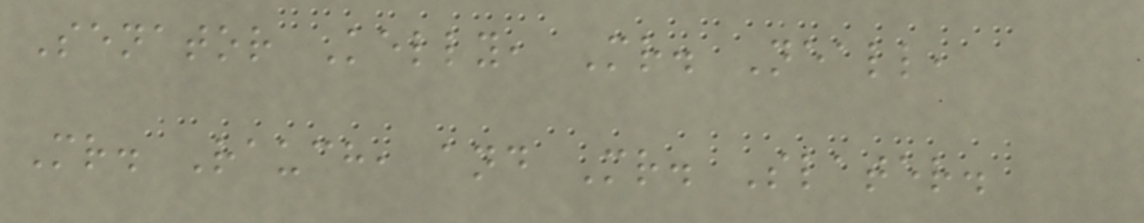Senator Kelly, Mr. Neall,
Mr. Rauch, and Mr. Slater.
